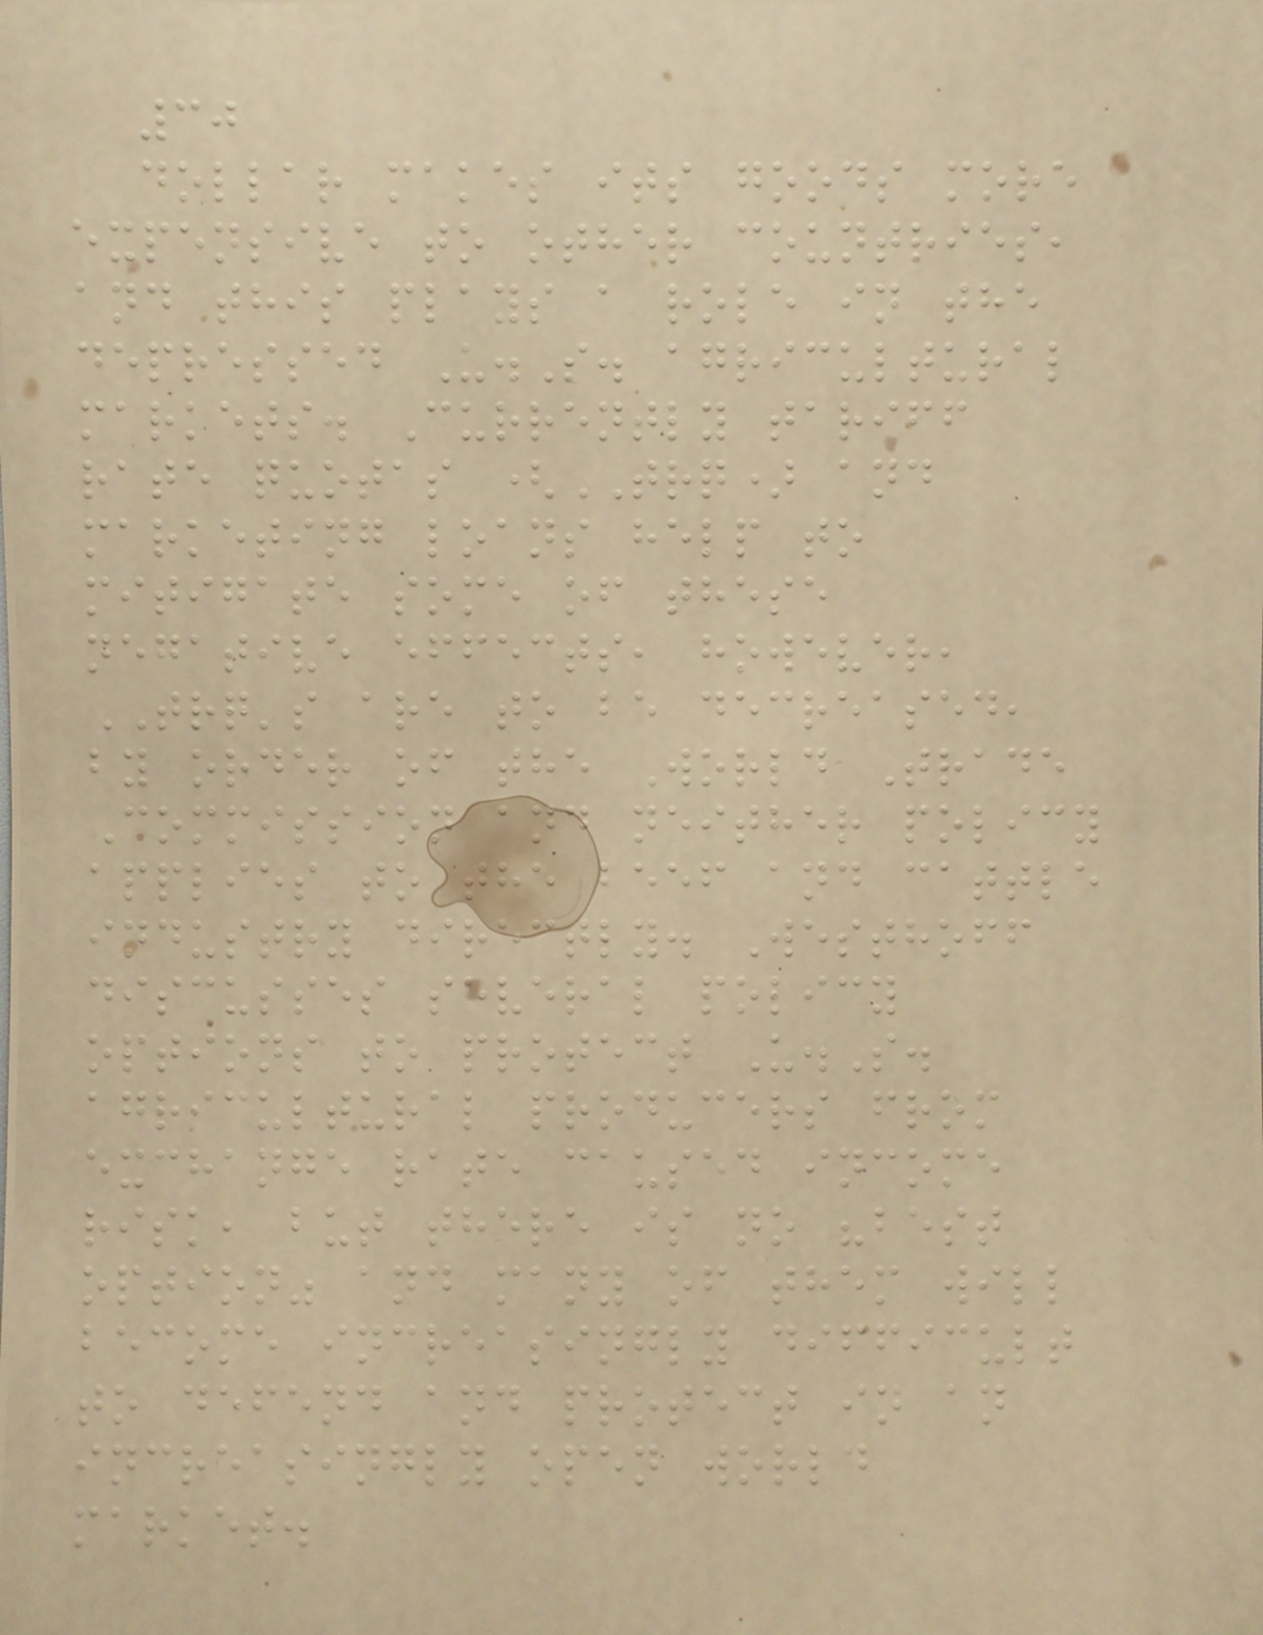30
dollar makes its goods more
expensive to other countries,
and this plays a role in the
depressed U.S. agricultural
markets. Currently tariff
rate quotas (TRQ) and
marketing loans help to
mitigate some of these
negative effects, however,
TRQ's are to be decreased,
by order of the World Trade
Commission and neither policy
applies to the beef and cattle
industry directly. Westhoff
discusses several policy
options to protect U.S.
agricultural producers from
exchange rate caused income
risk, but there is no "best
option" and many of them will
become increasingly difficult
to defend and protect in an
increasingly open world
market.
